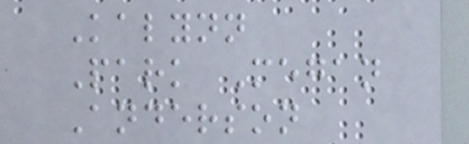Kalynn
Park Megan
Anderson
